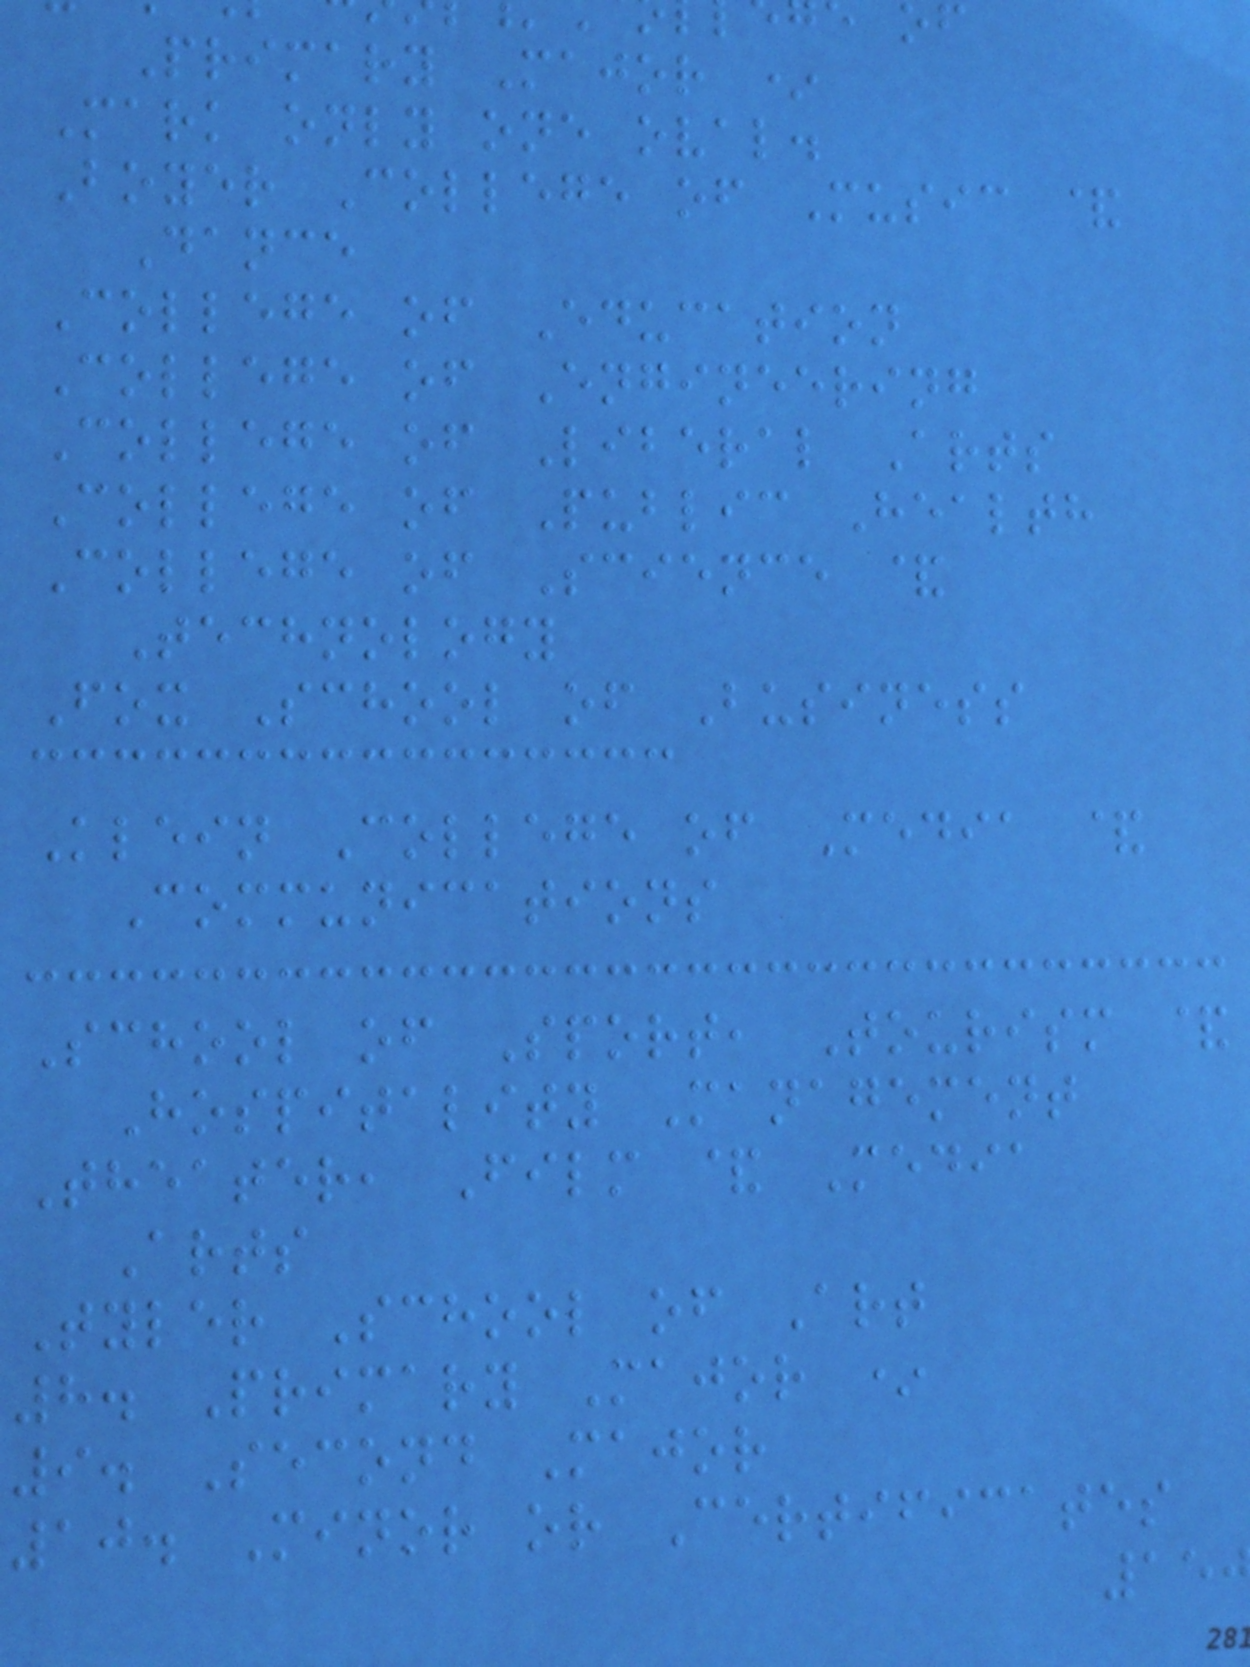Primary Major *
Mark only one oval.
Boyer College of Music &
Dance
College of Education
College of Engineering
College of Liberal Arts
College of Public Health
College of Science &
Technology
Fox School of Business
Klein College of Media &
Communications
School of Sport, Tourism &
Hospitality Management
Theater, Film & Media
Arts
Tyler School of Art
8. Primary Major *
9. Second Major
10. Minor or Certificates
